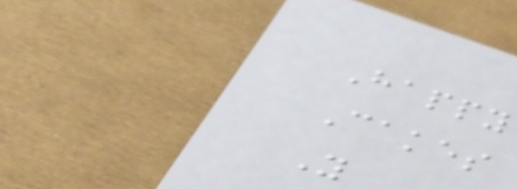Happy
Cakes
Y
